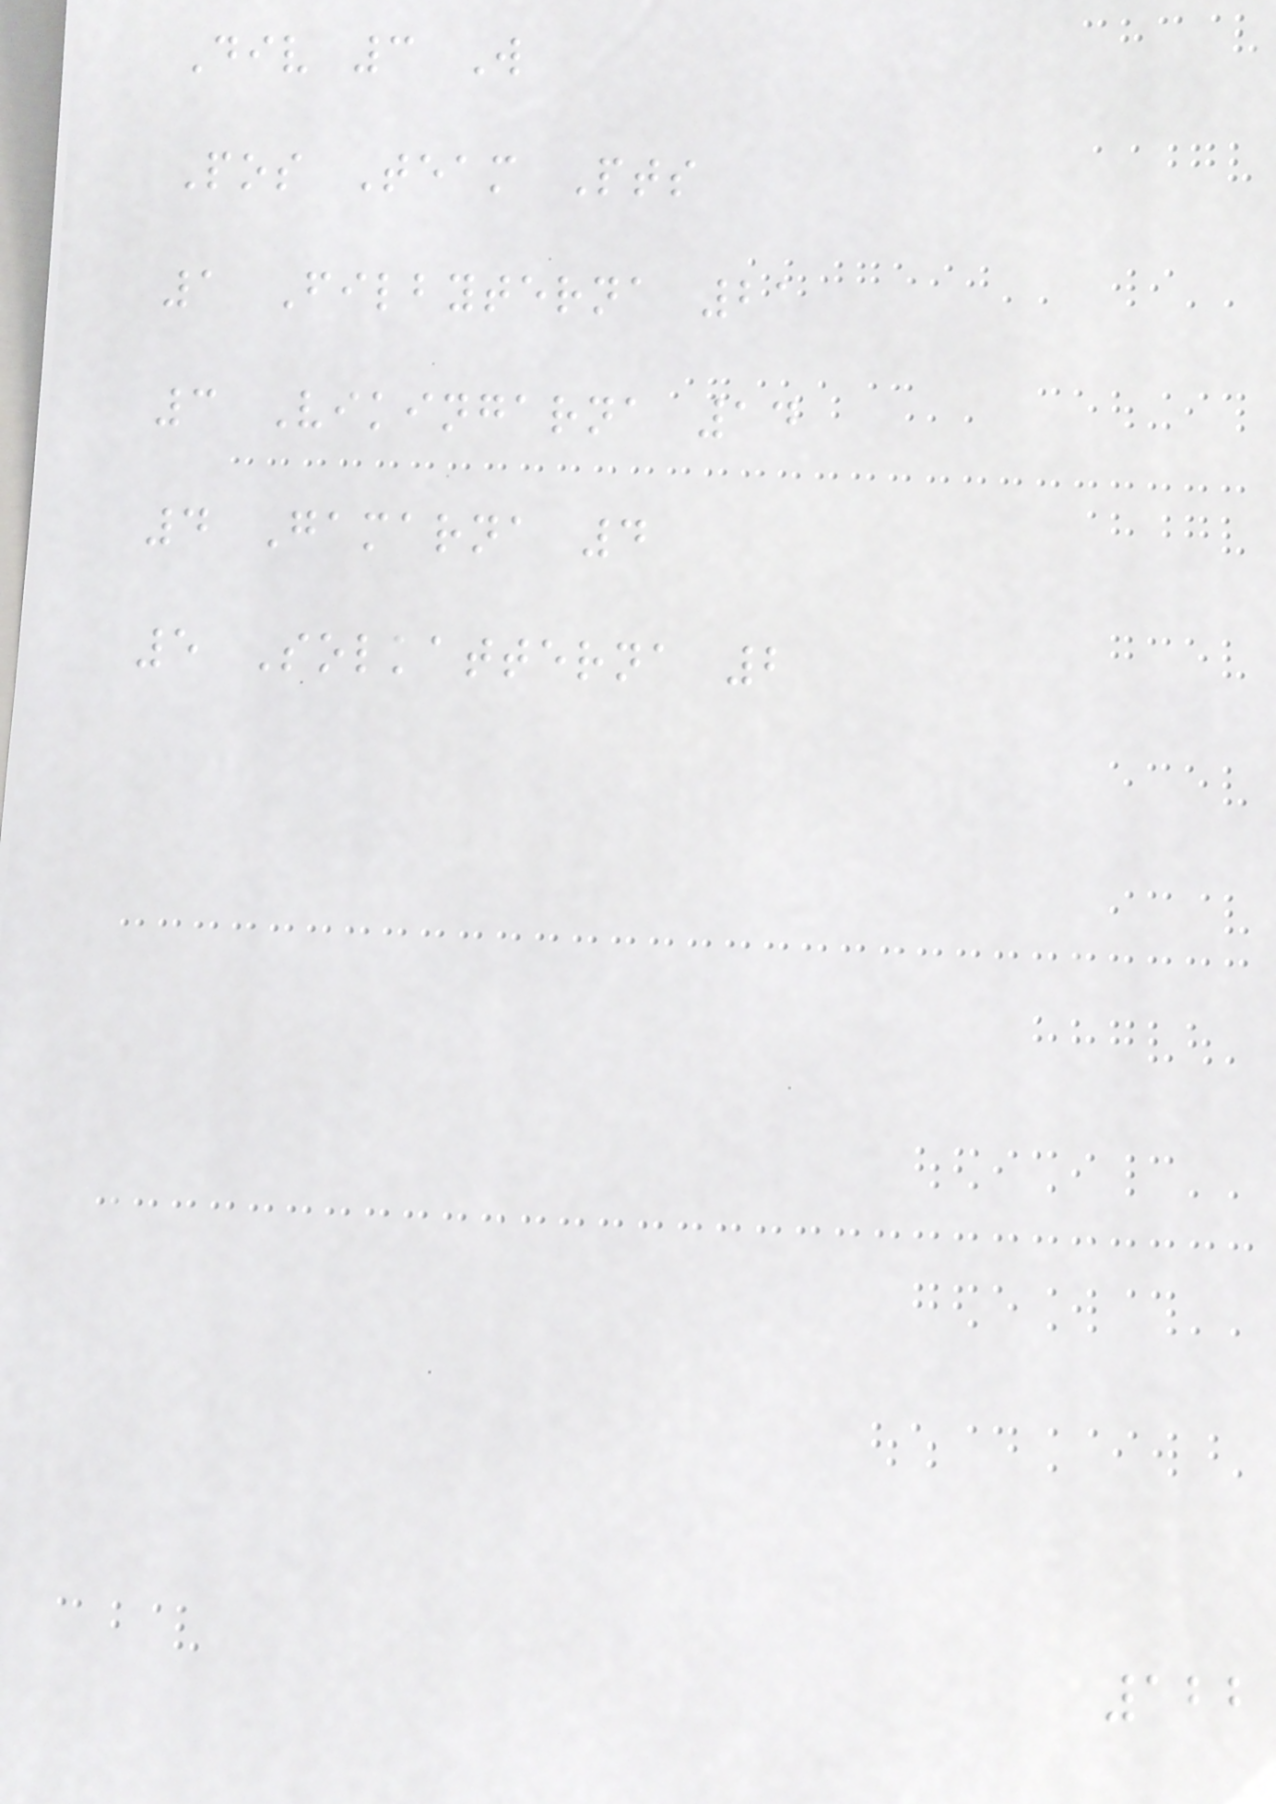Div 3 W
Pos Team Pts
1 Filbyterna 21
3 Vikingarna 14
4 Gamarna 4
5 Solkatterna 2
122
